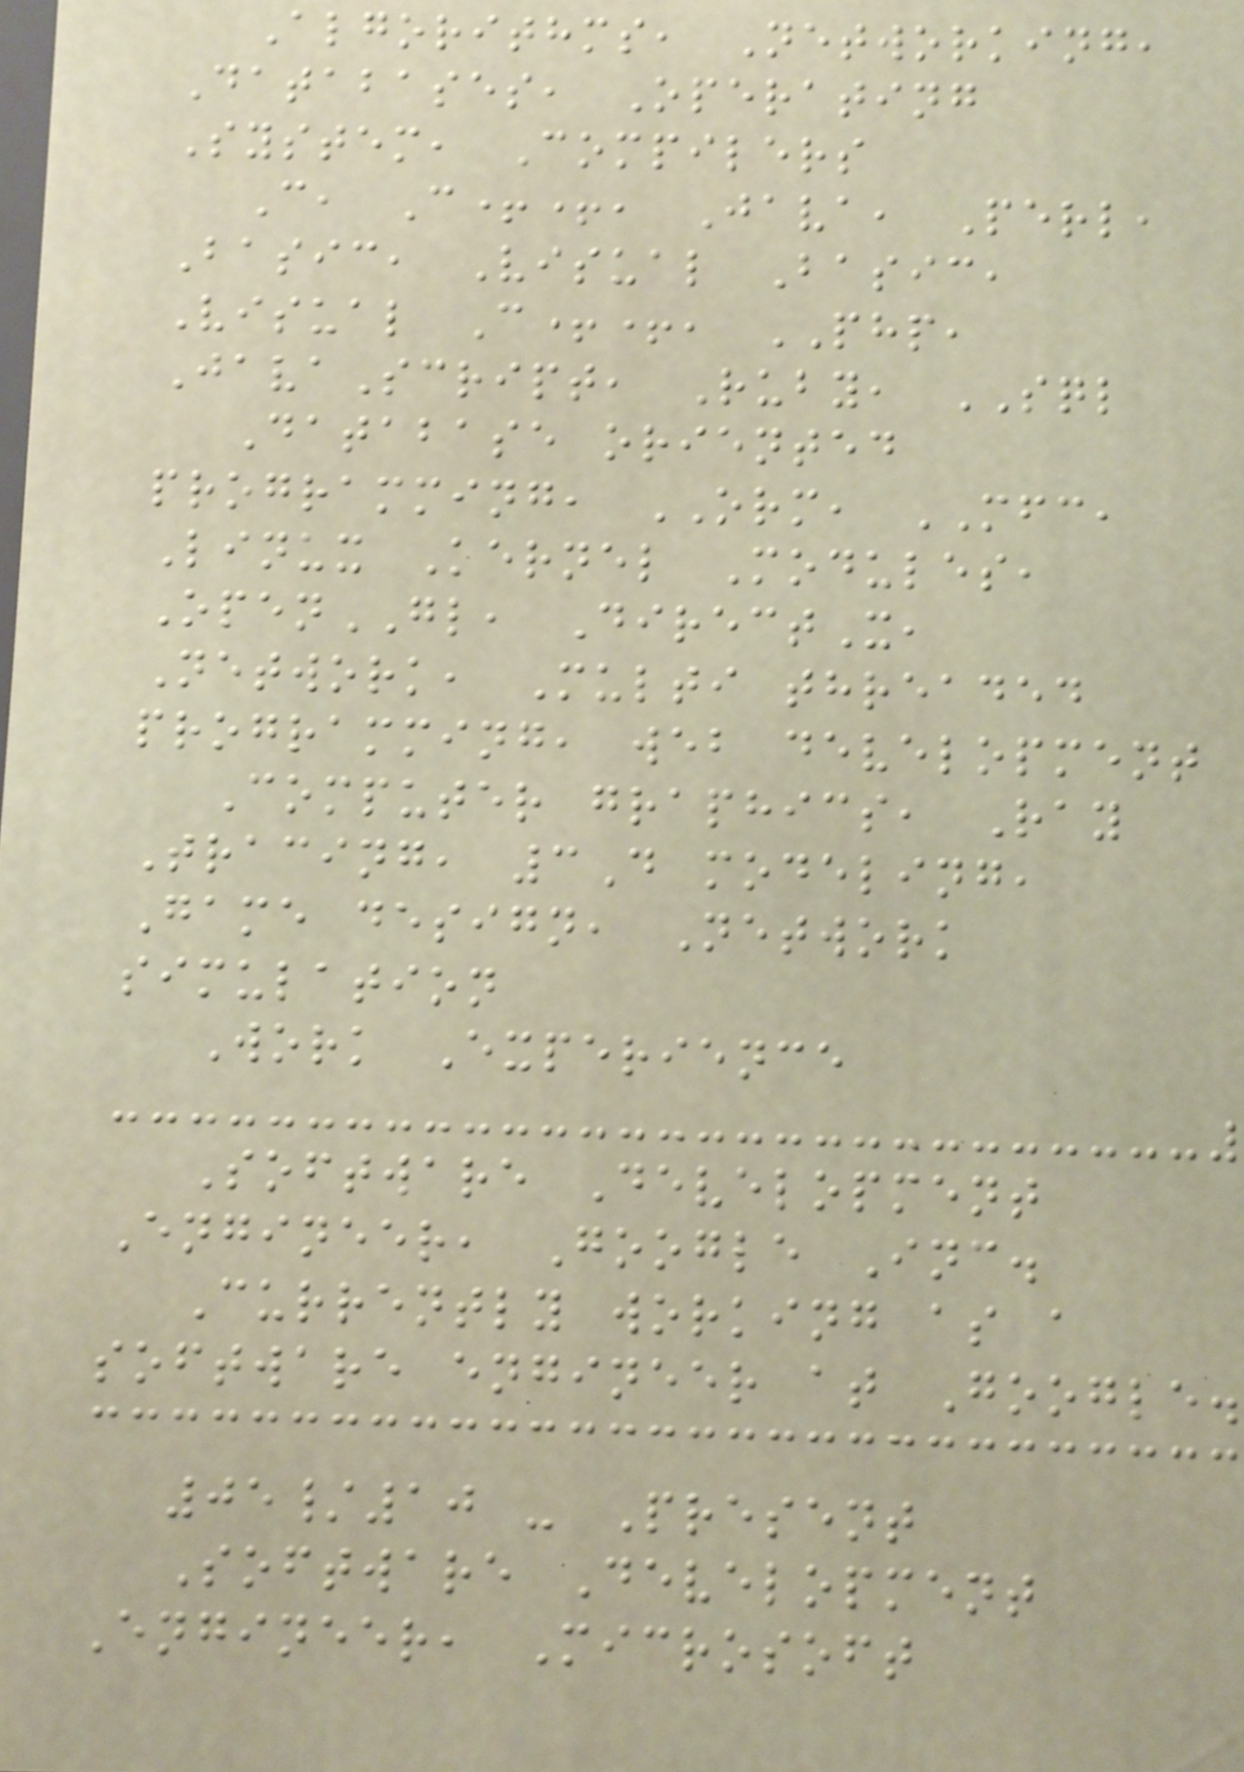Algorithms, Networking,
Databases, Operating
System, Compilers
C, C++, Java, Perl,
Basic, Visual Basic,
Visual C++, PHP,
JavaScript, Ruby, SQL
Database oriented
programming, ORM, MFC,
Linux Kernel Modules,
OpenGL, DirectX,
Network, Multi threaded
programming, web development
Computer graphics, Ray
Tracing, 3D modeling,
Game design, Network
simulation
Work Experience
Software Development
Engineer, Google Inc.
Currently working as a
software engineer at Google.
05/10 - Present
Software Development
Engineer, Microsoft
